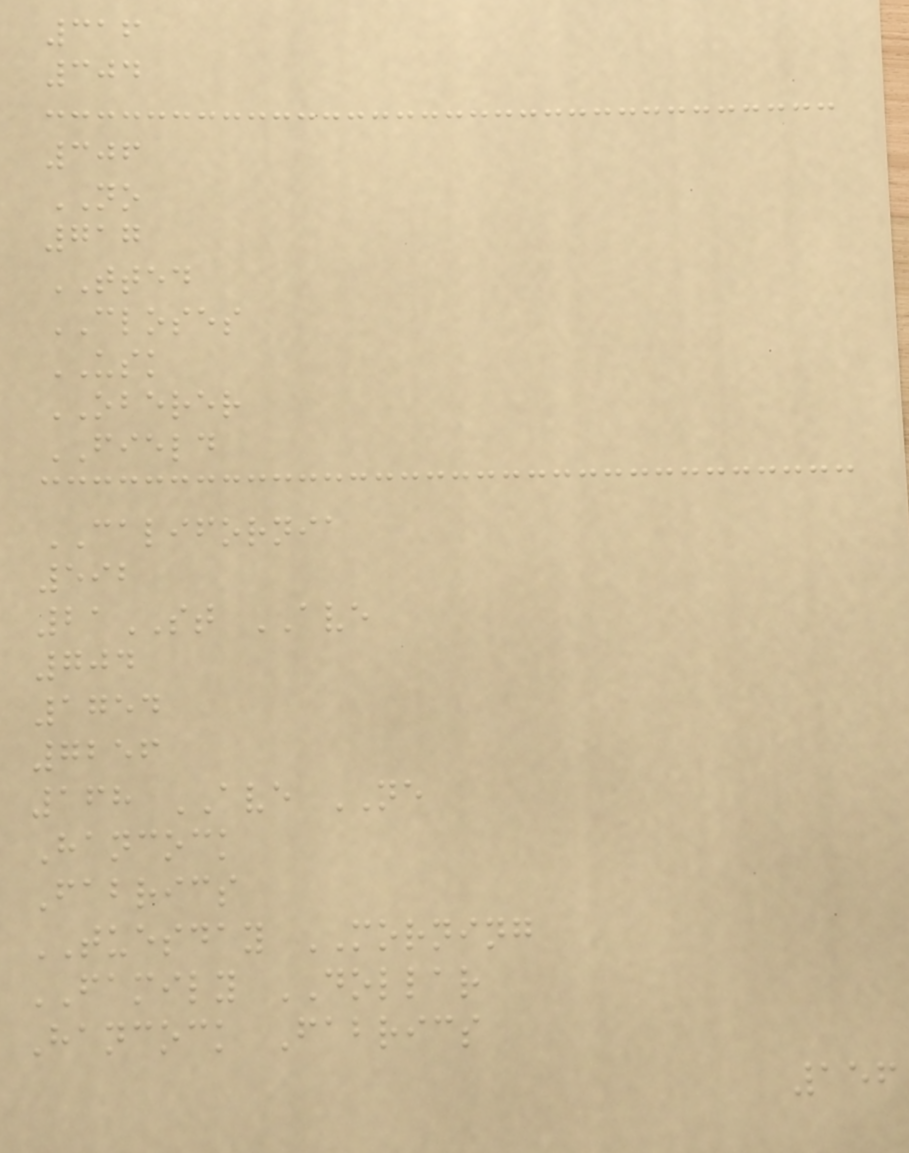316
304
306
NO
717
TTED
CLOSES
USK
OBERER
FIELD
CALIFORNIA
592
21ST AVE
704
1754
7256
168 AVE NE
Hancock
Fabrics
TUESDAY MORNING
FAMILY DOLLAR
Hancock Fabrics
156
